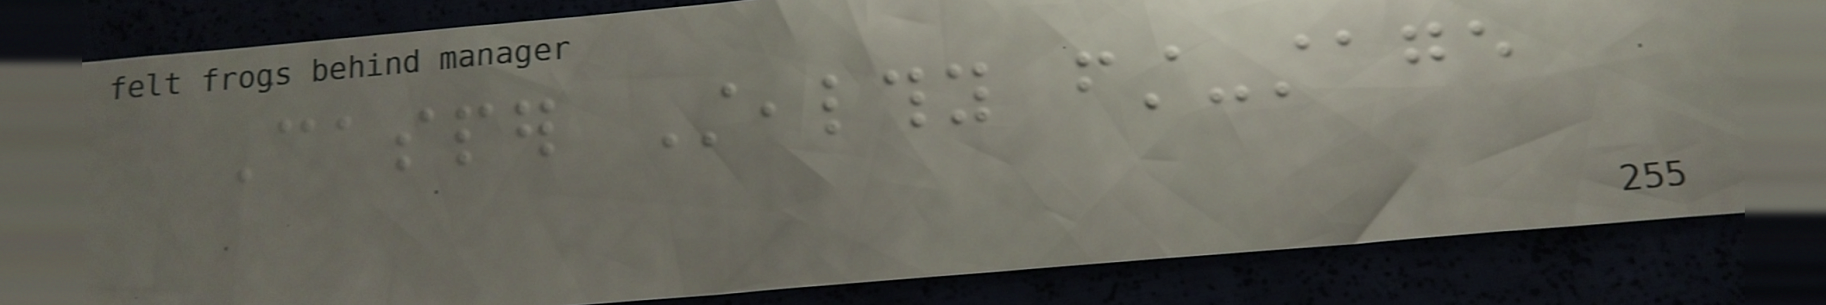Casper Stealthy first-stage
